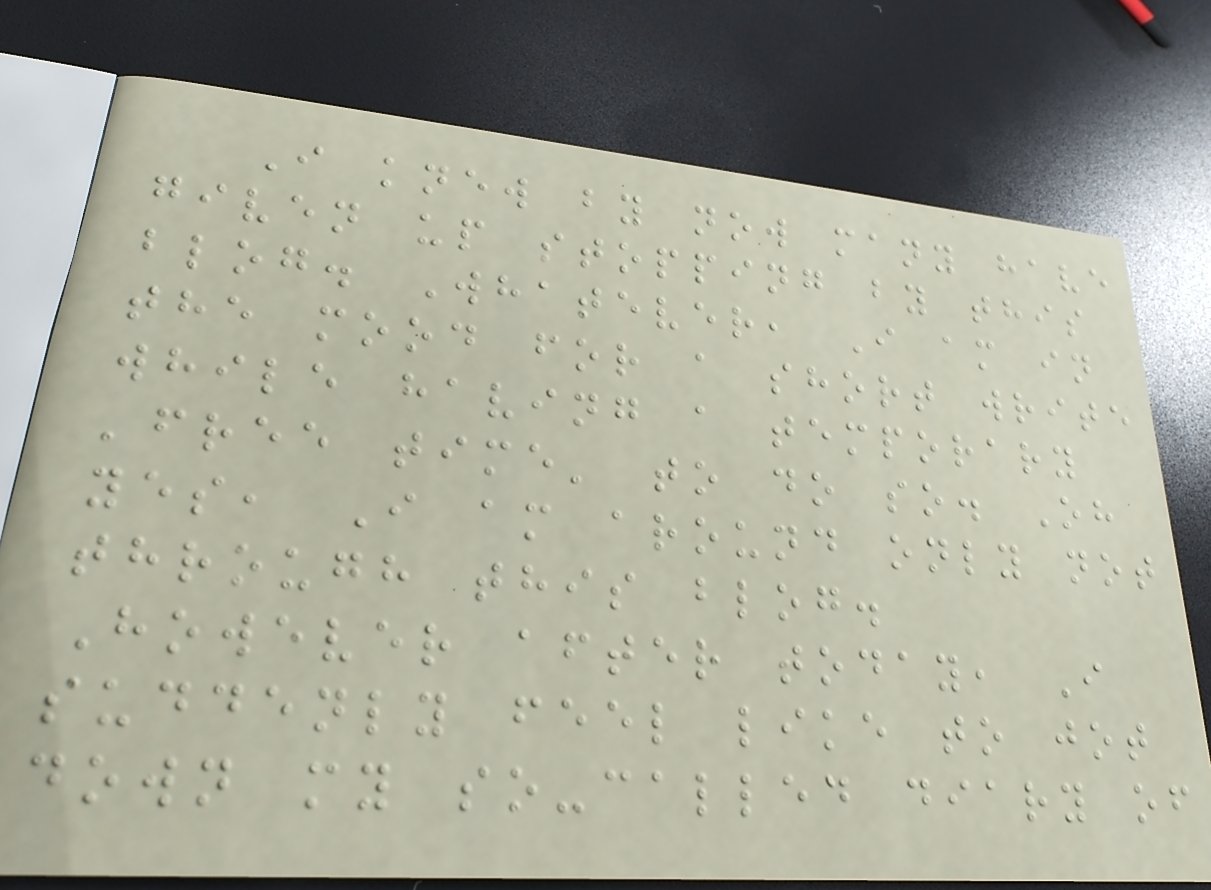I knew by now many have
given up stopping by this
blog. Whatever, I am in
the mood for a short write
while having a temporary
'free time' to do so. Oh
yes, I am around only not
through this blog.
However after today, I
suddenly feel like to jot
down my so-called diary of
